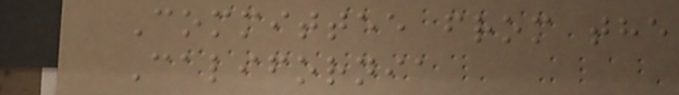Committee from the
California
